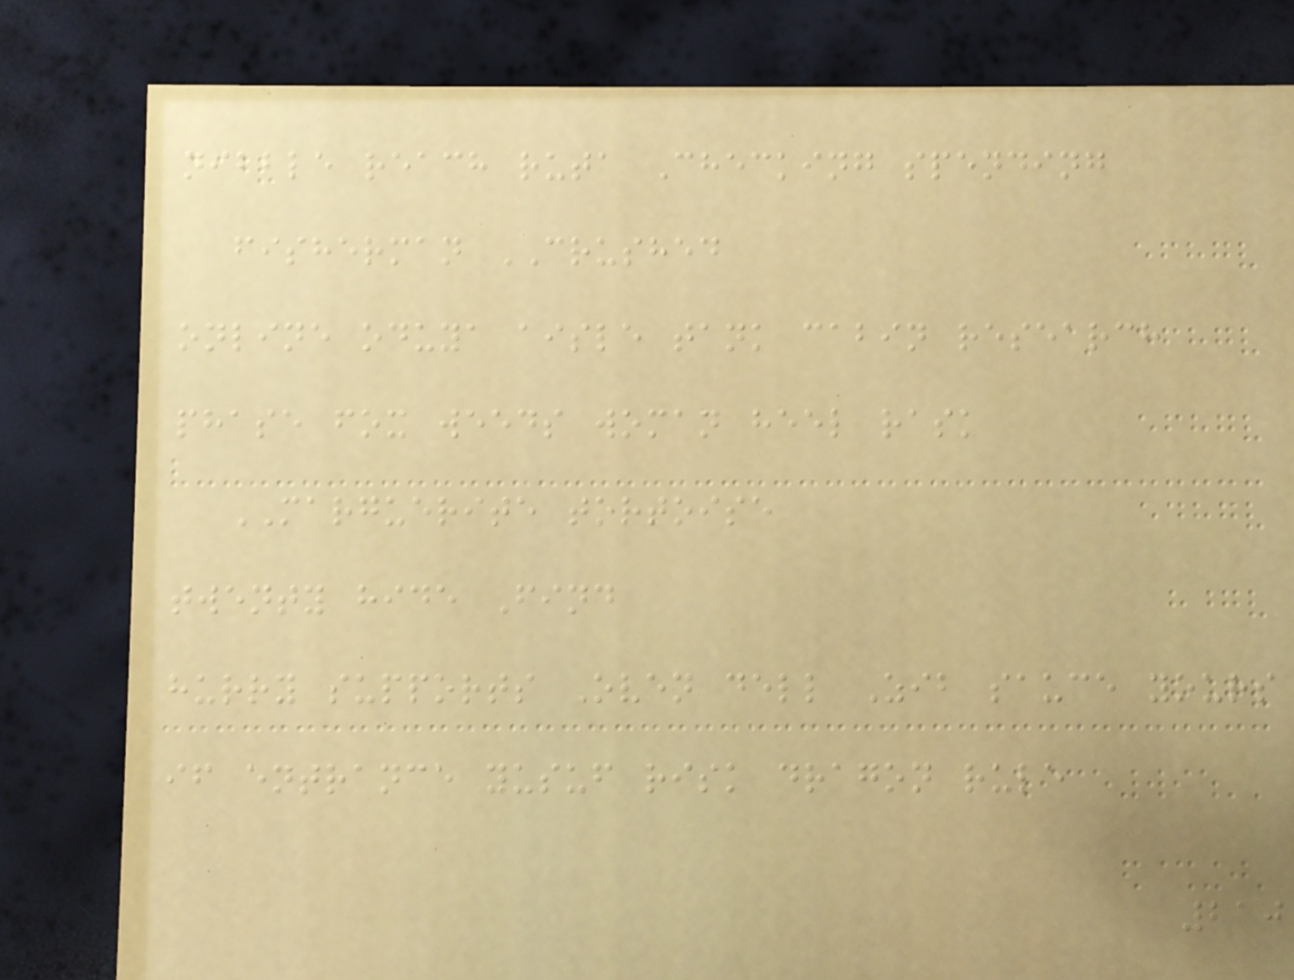nibble reach ruta Checking spending
fisherman CRUSHED
online oduya aisle tank cabin research
phase fox weeds woman heel rask
MARGUERITE tortoise
twenty hide Find
hurry supports Oven dell Zib sauce yours
if entrance yusuf risk dragon rule
210
